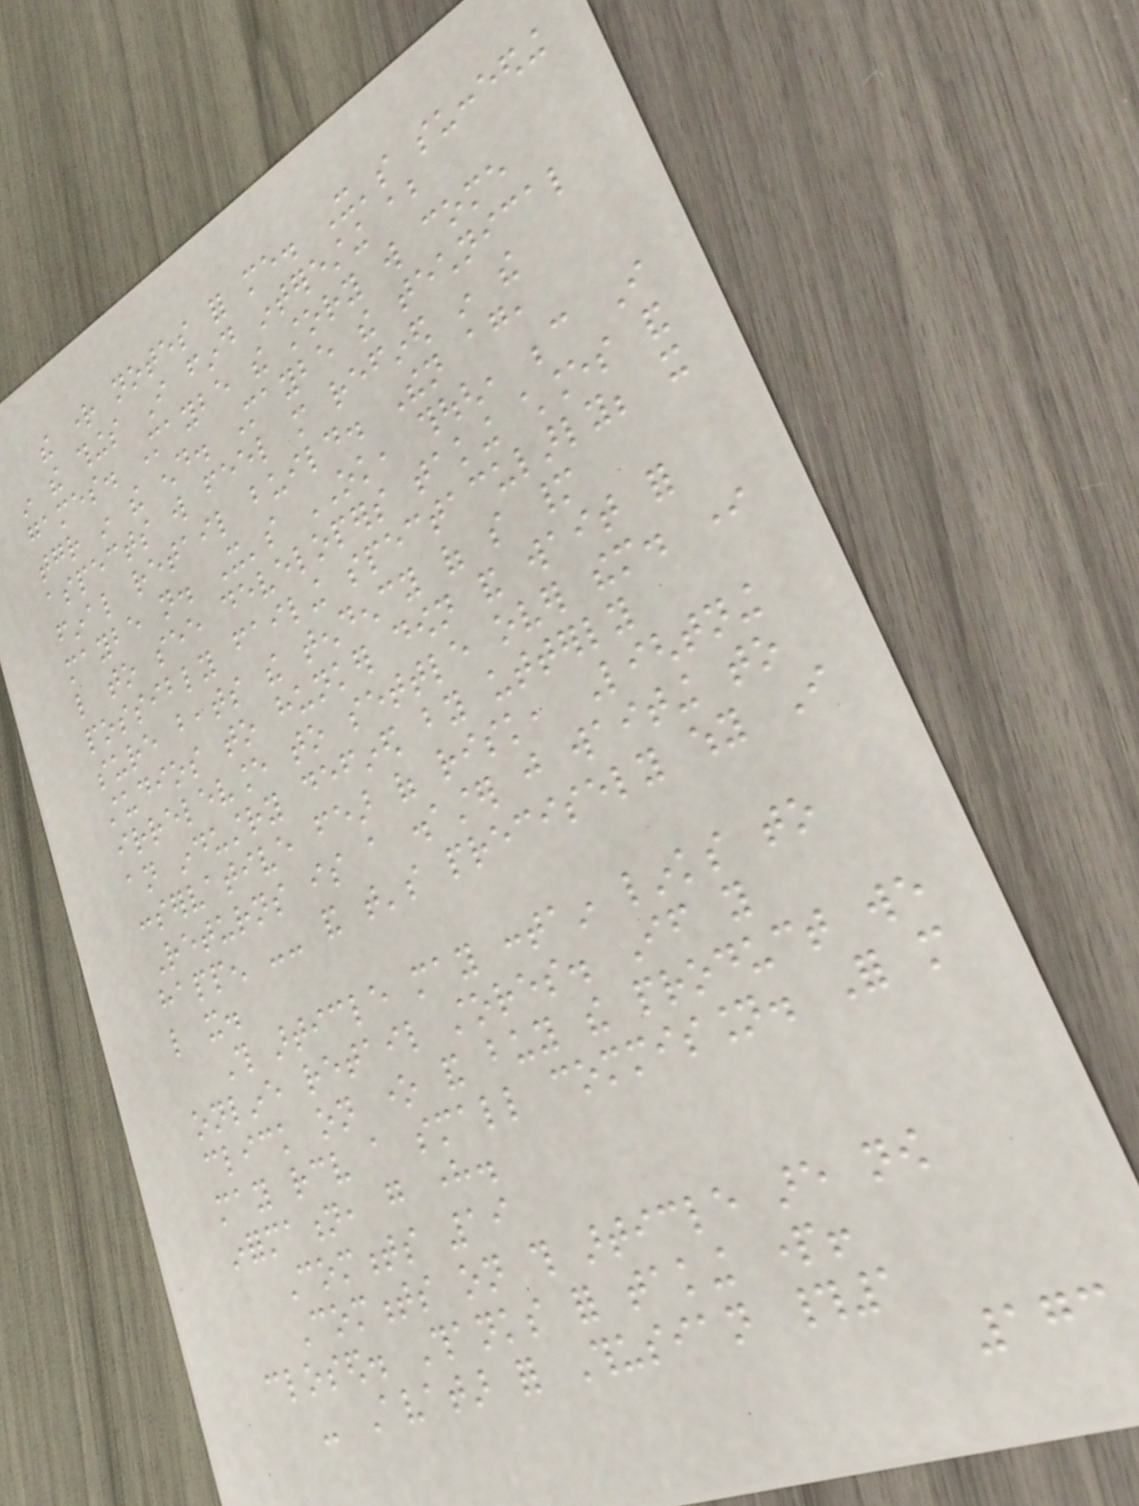the right notes for me. It's succeeding
in the things I find interesting about
games. Maybe the story will come
together in the end. Maybe the technical
aspects will feel more refined in the
final retail build. Then again,
maybe not. It's OK, though, because I
like to see developers taking chances and
possibly failing spectacularly; it
sure beats the tendency of so many
studios to hunker down and wait for
irrelevance to settle over them. In
an industry defined by utterly
conservative fear of risk, Lightning
Returns is a disaster just waiting to
happen -- and that's precisely why I
like it.
This article may contain links to
online retail stores. If you
click on one and buy the product we
may receive a small commission. For more
information, go here.
Comments 19
Comments on this article are now
closed. Thanks for taking part!
- Avatar for Thusian #1
173
